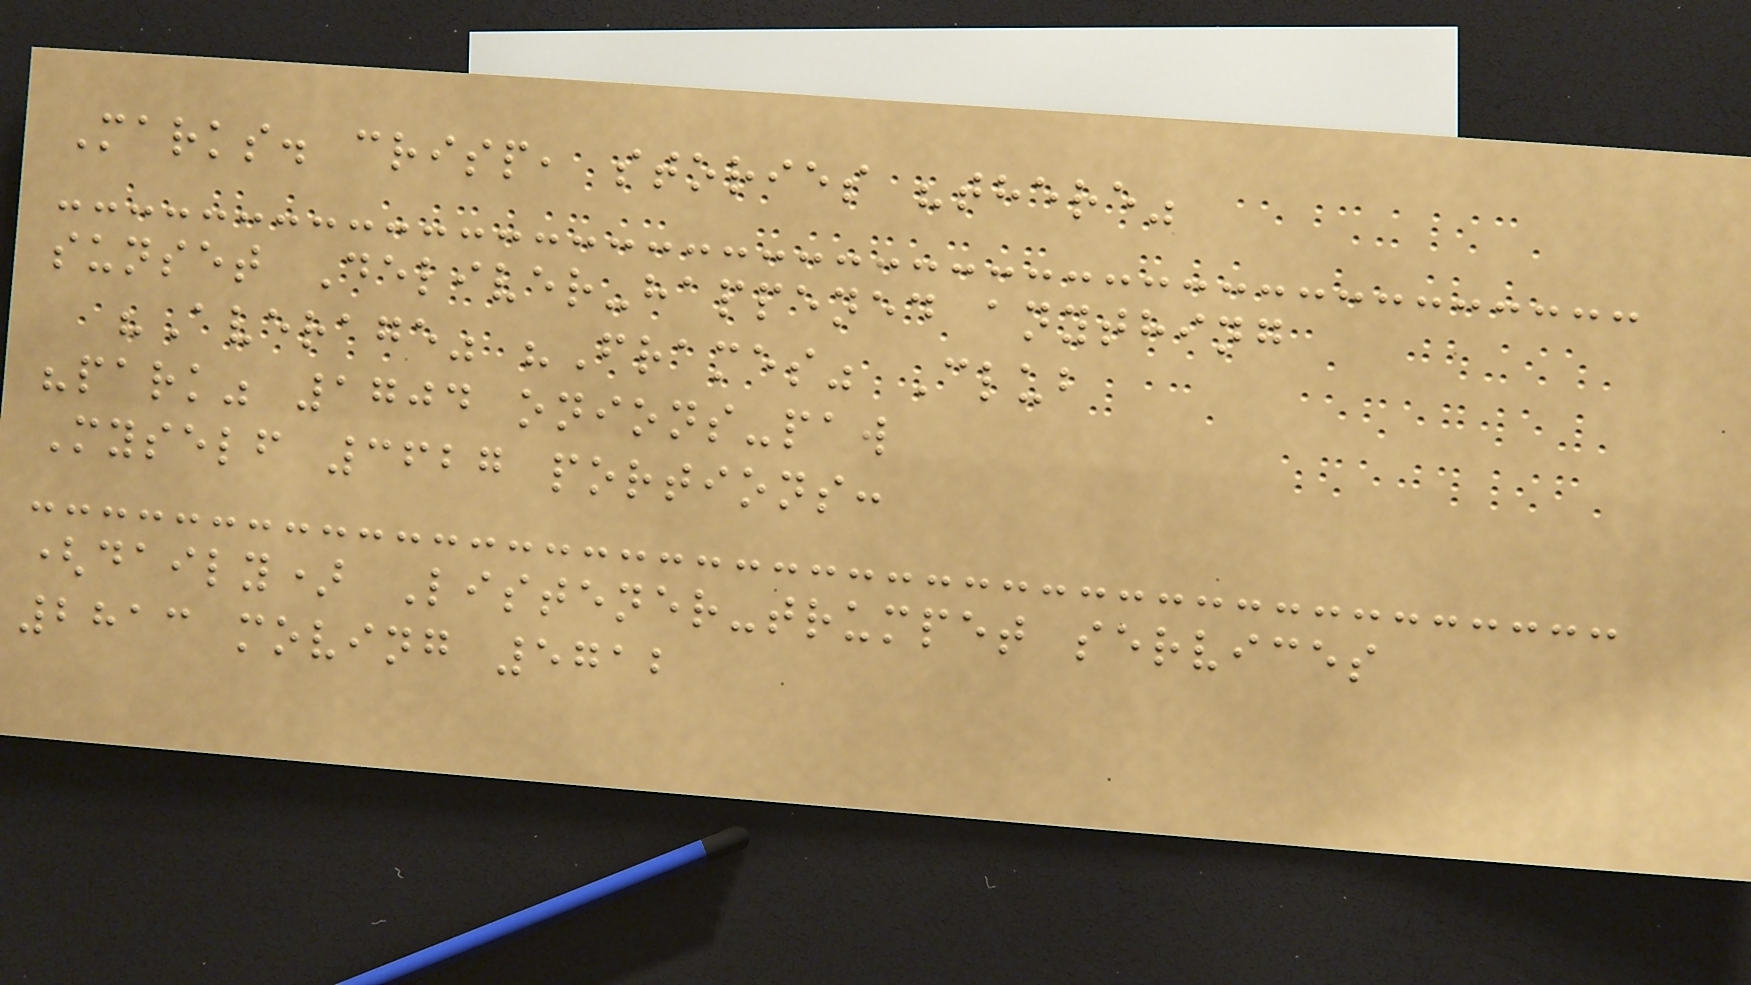Marks. crisp, stories "there"
sunset Deliver-happened anything
"Average" "Frames" Club
"park" 1704 onions-paw
Myself 3627 portions:
(daily) Listener-trumpet services
2813 moving 5712
